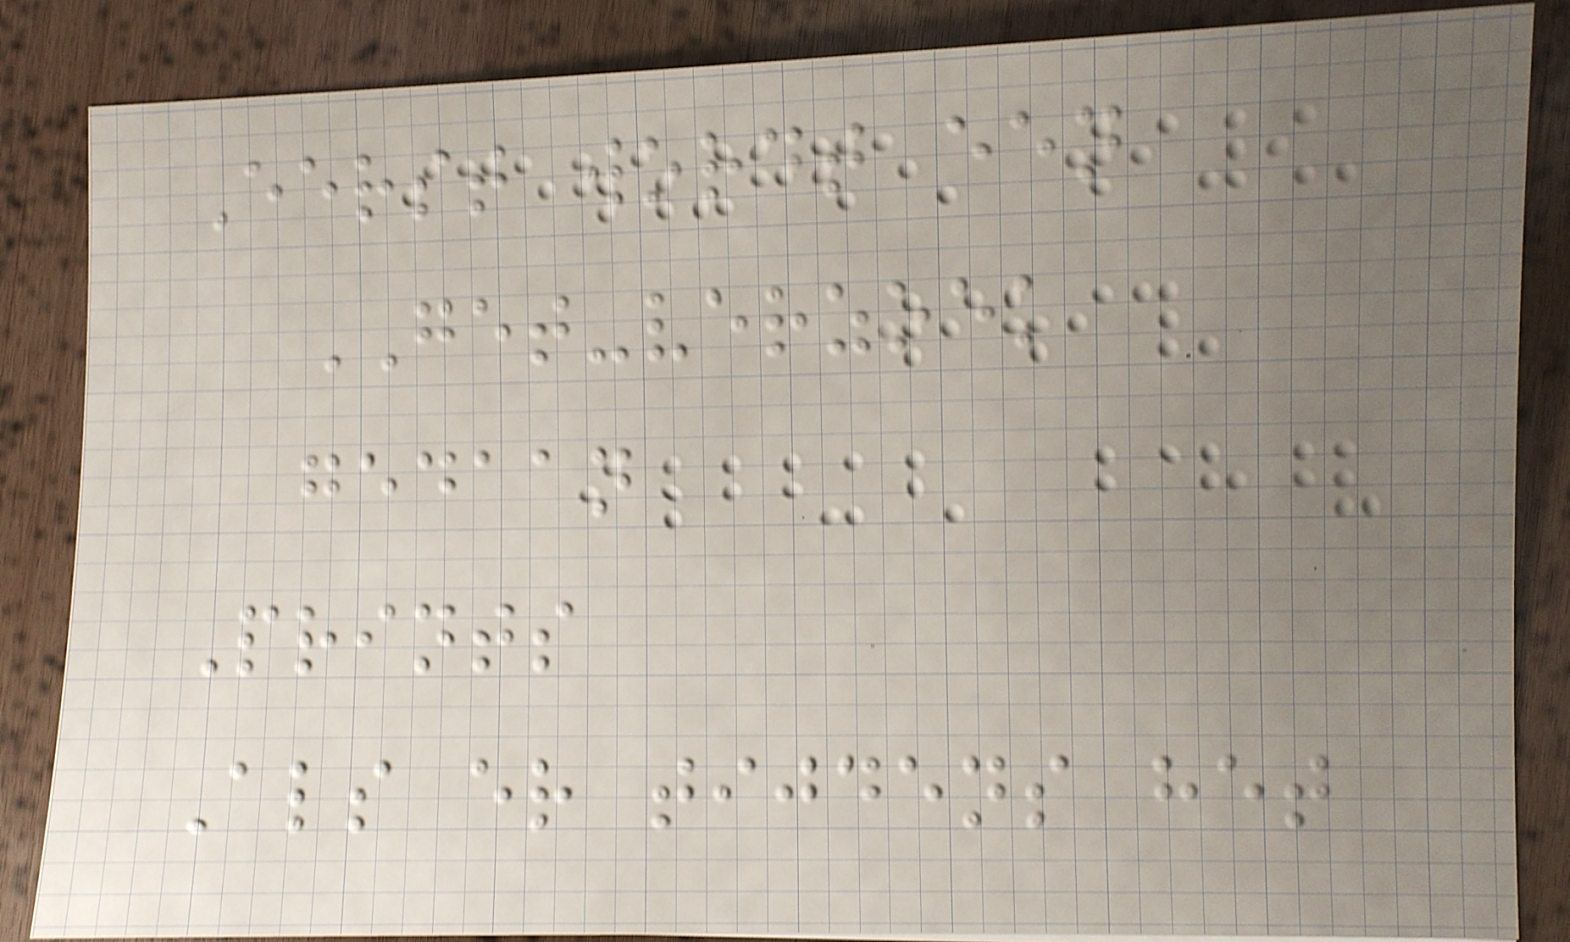Eerst wordt een
GET-verzoek
gedaan
Prints
Als er tijdens het
